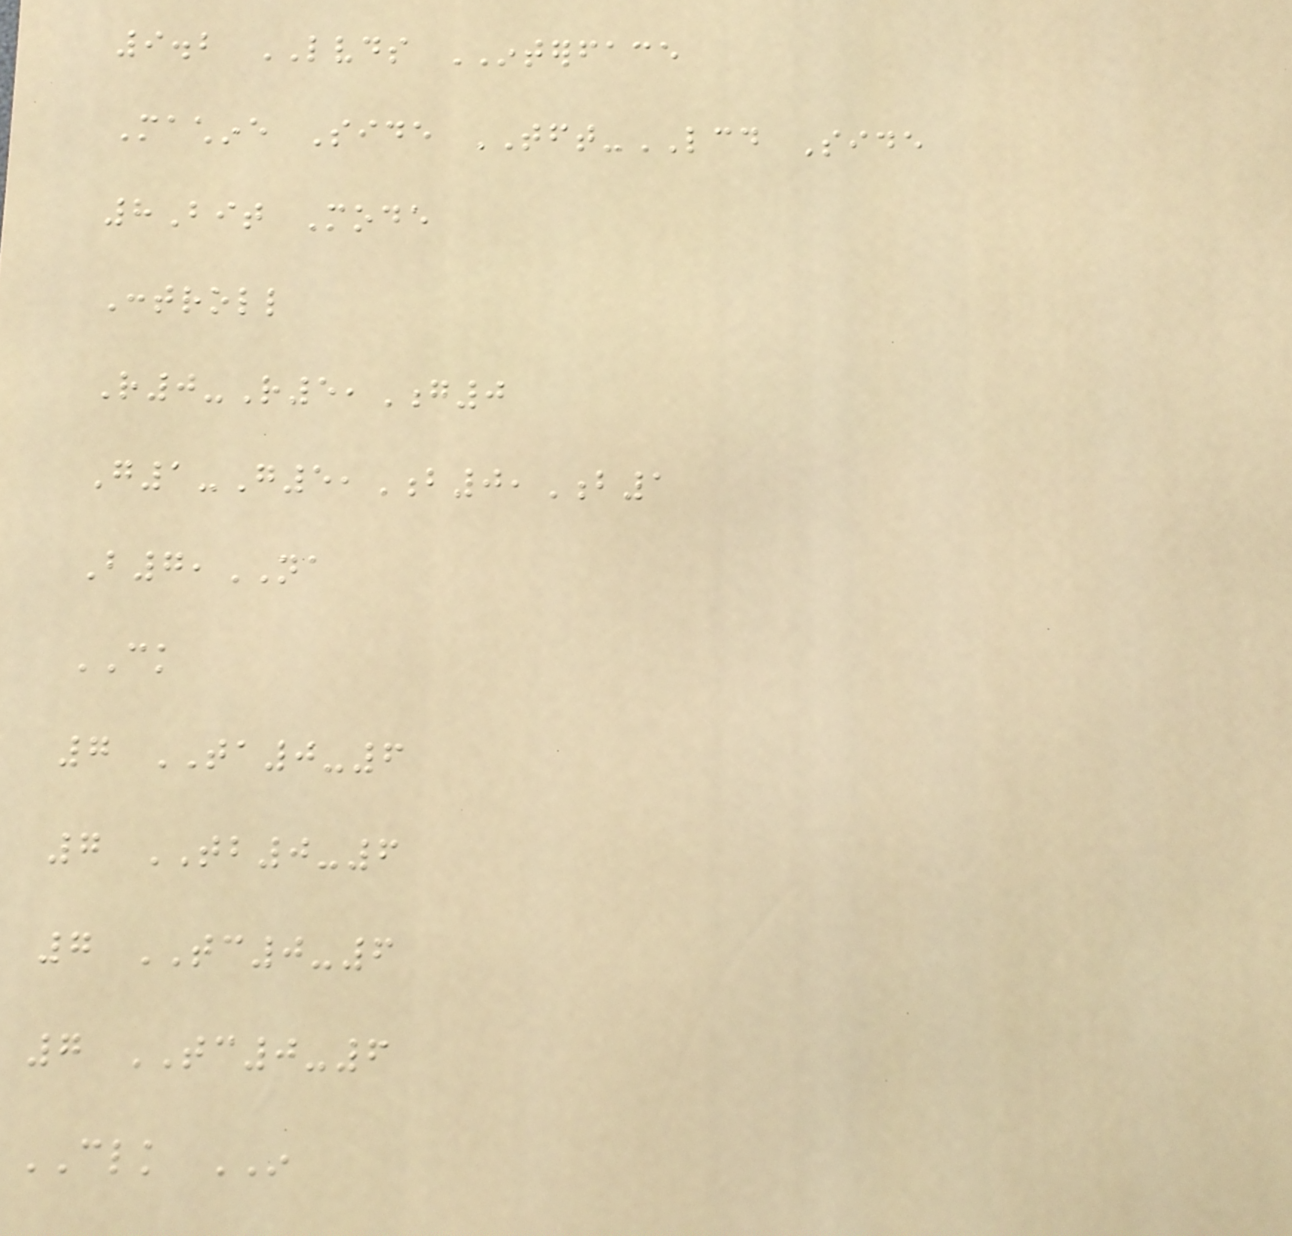9.2 LVDS INTERFACE
Machine Side TFT-LCD Side
8Bit Mode
Controll
R0-R5,G0
G1-G5,B0,B1
B7,NA
CK
7 TA0-6
7 TB0-6
7 TC0-6
7 TC0-6
CLK IN
